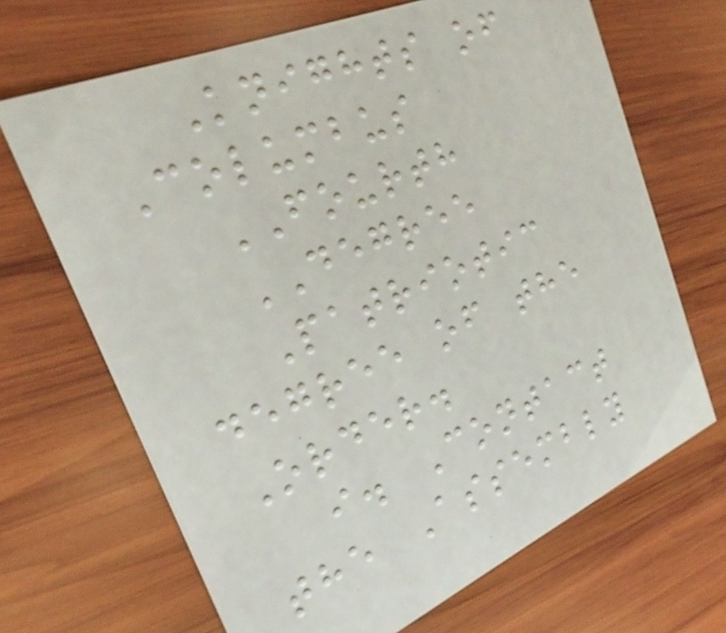Knights of
Columbus
FOURTH
DEGREE
Patriotic
degree of the
Order.
i. Contact
the Assembly
